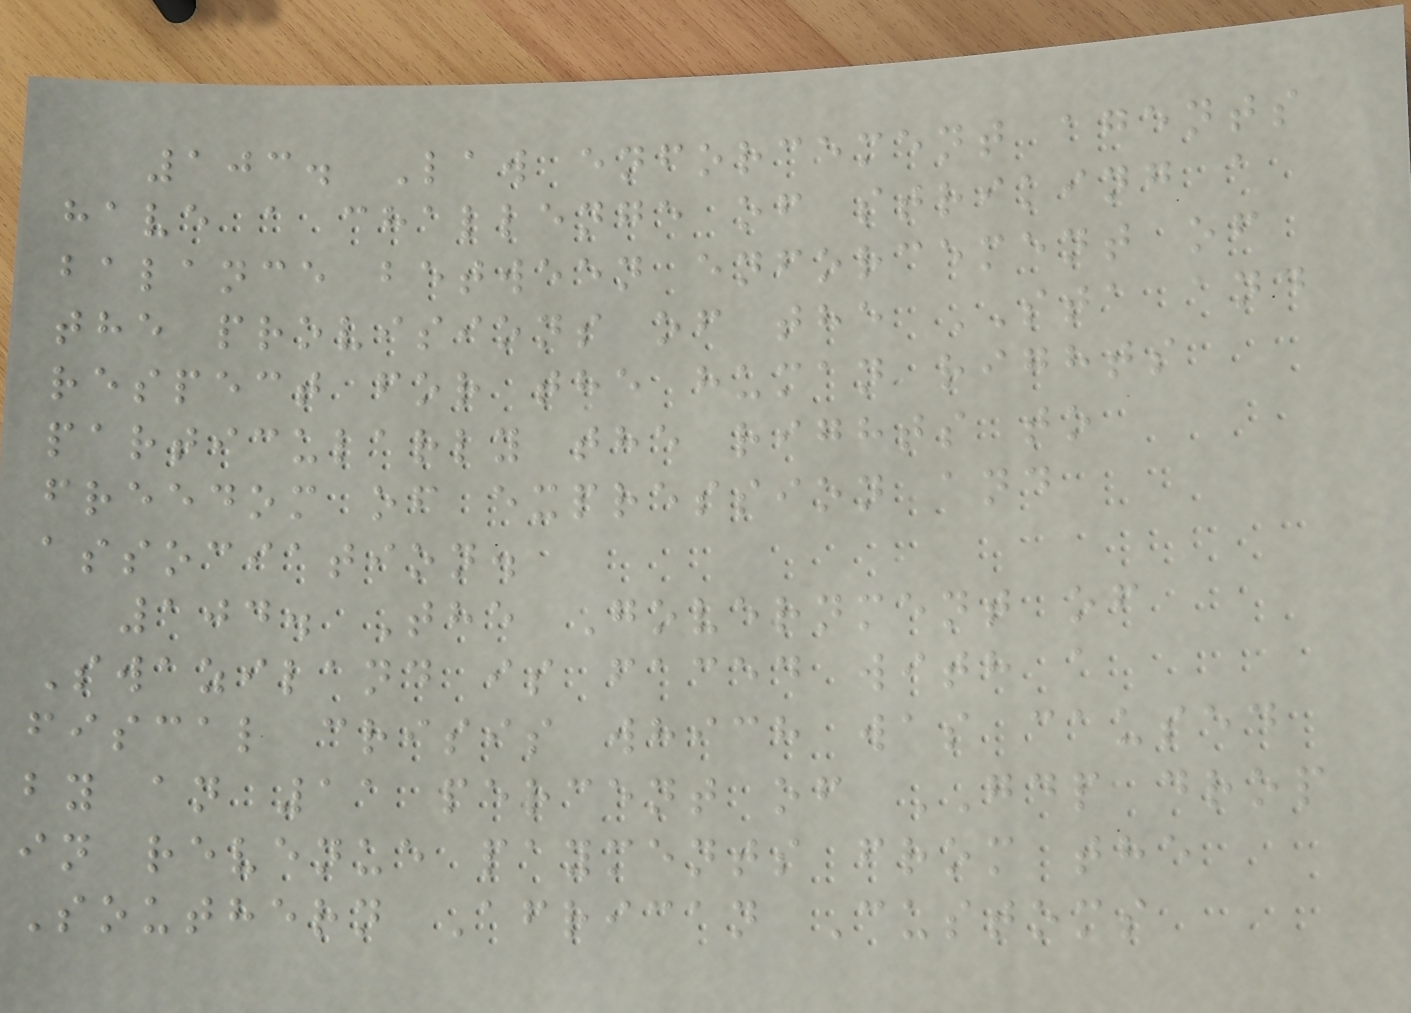103. Law enforcement agents
have a challenge of striking a
balance between enforcement of
the provisions of the STA and
respect for the human rights
particularly the rights to
freedom of expression and
association.
104. The Government of
Swaziland is faced with a
fiscal crisis which was caused
by an 11 percent of GDP drop
in revenue payments from the
Southern African Customs
